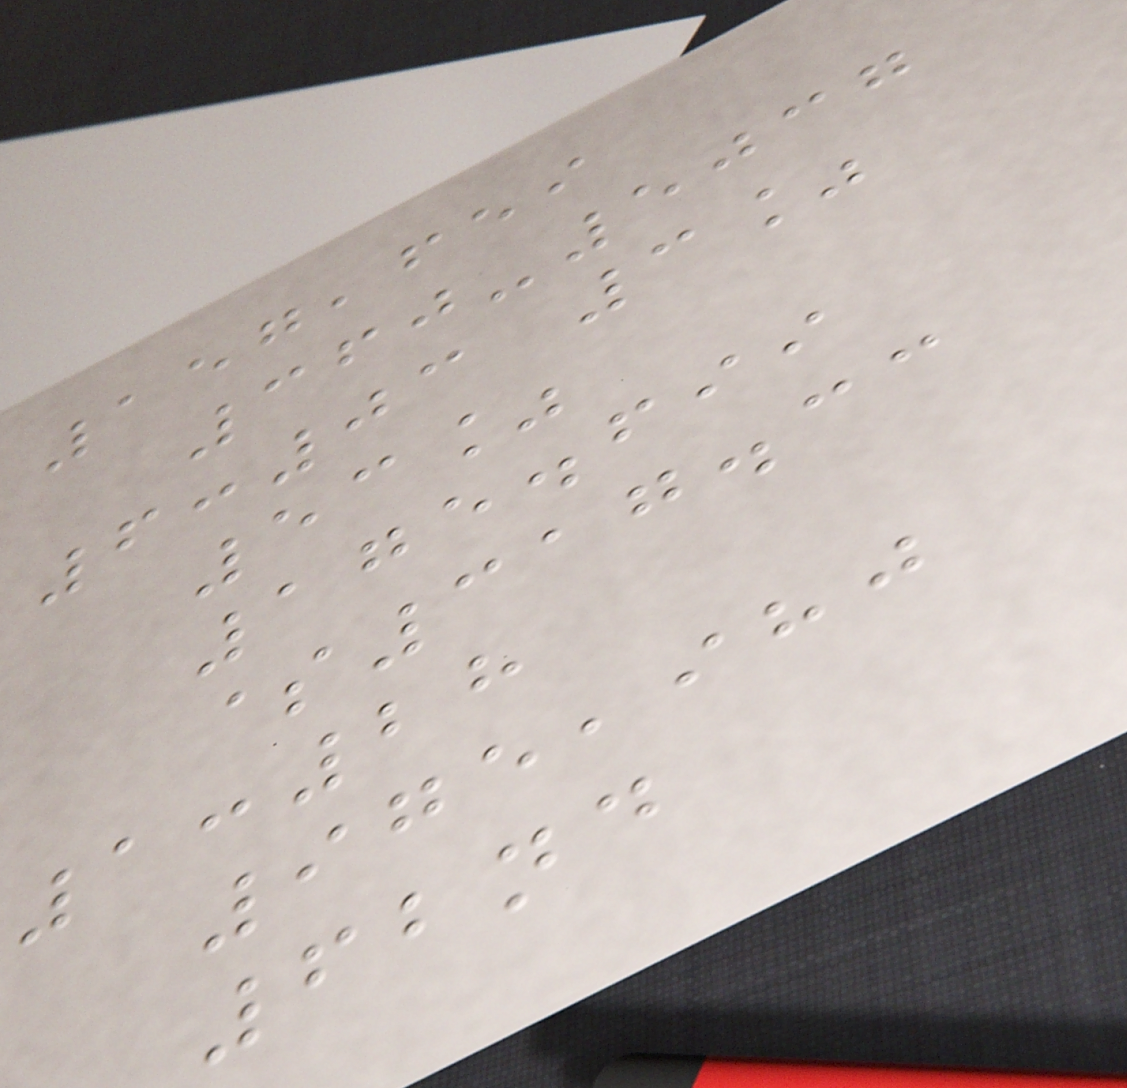157,659
360-5037
6:03 3%
53%
175.699
$317.33
1:28
975,980
62nd
